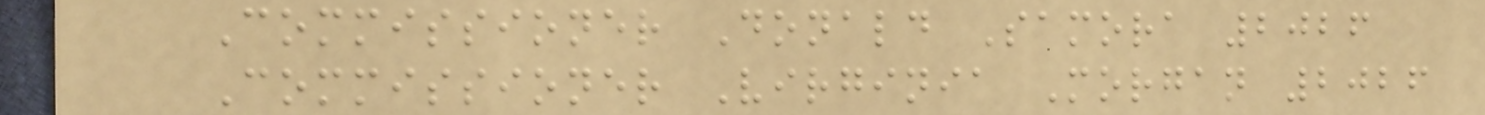Commissioner Donald Samora 2026
Commissioner Virginia Morgan 2026
